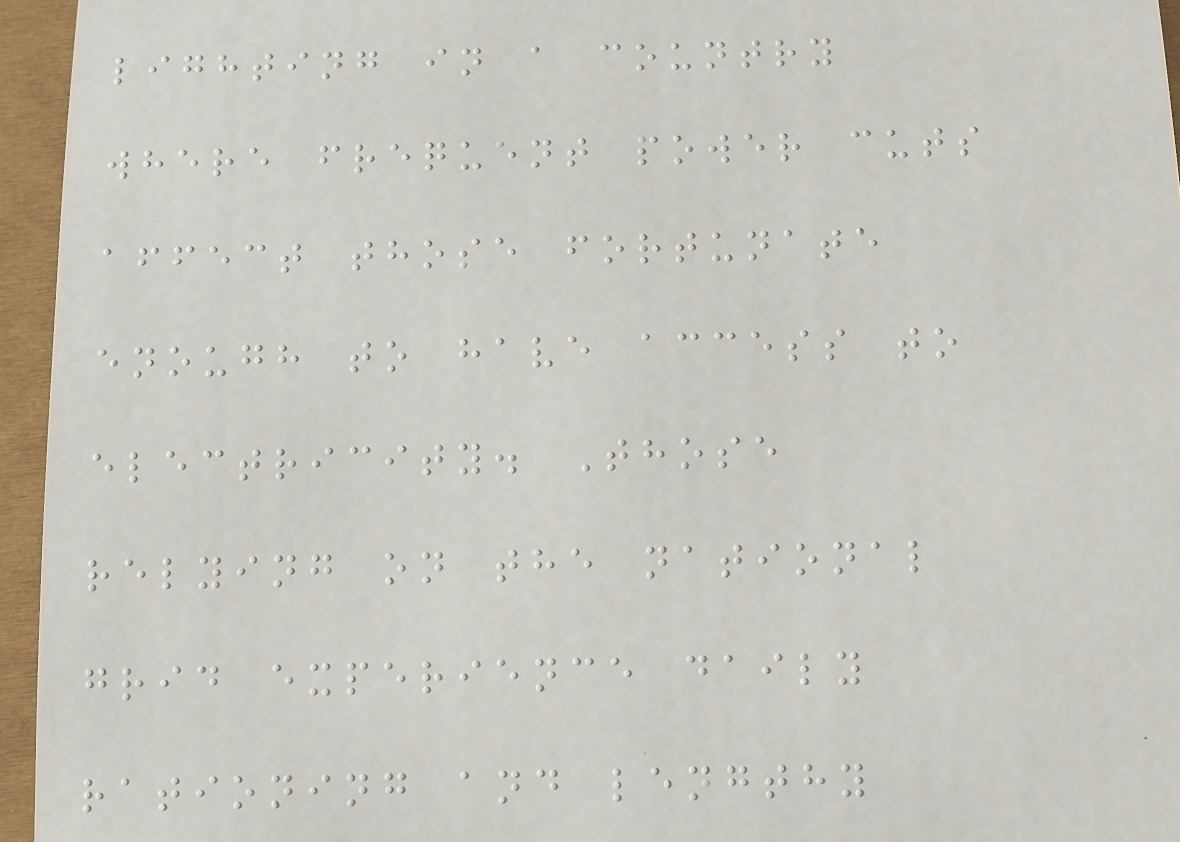lighting in a country
where frequent power cuts
affect those fortunate
enough to have access to
electricity. Those
relying on the national
grid experience daily
rationing and lengthy
